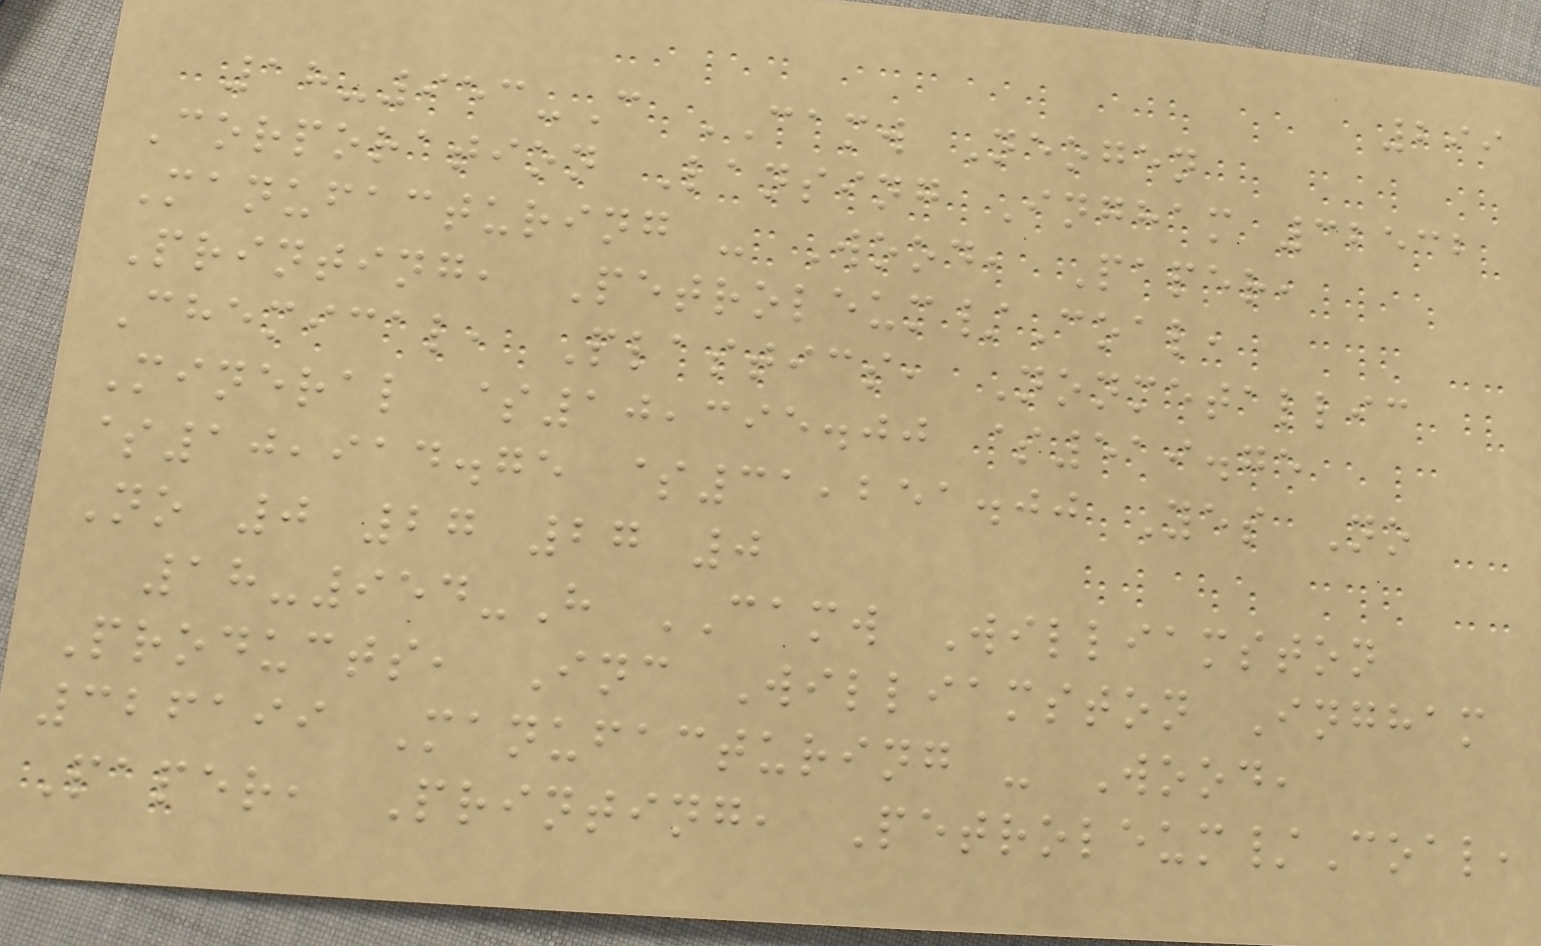299
18-953-C CAMW Neogen
Corporation Lansing Ingham 32532
Manufacturing - Wood, Paper,
Printing, Petroleum/Coal,
Chemical, Plastics, Nonmetallic
Mineral $10,395.00 $519.75
$10,914.75 $31,251.00 Yes No
No 0 27 27 0
18-954-H CAMW Williamston
Products, Inc Williamston Ingham
326199 Manufacturing - Wood,
Paper, Printing, Petroleum/Coal,
